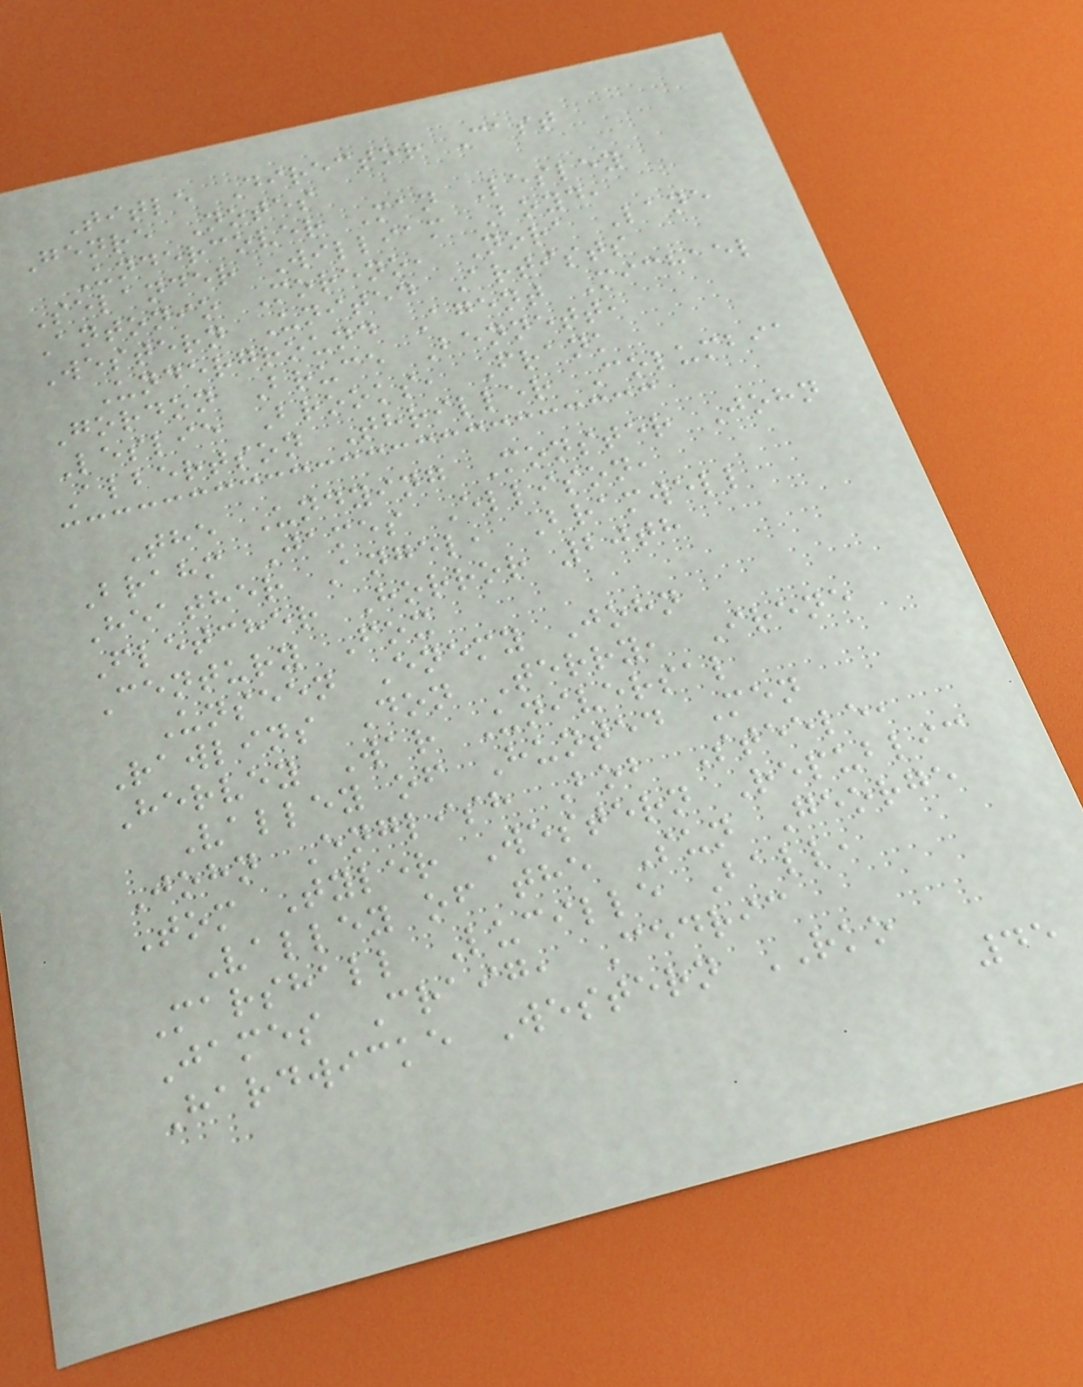Title Director Cast
Genre Notes
Undercover Man Lesley
Selander William Boyd,
Antonio Moreno, Nora Lane
Western United Artists
Underground Agent Michael
Gordon Bruce Bennett,
Leslie Brooks, Frank
Albertson Thriller Columbia
The Undying Monster John
Brahm James Ellison,
Heather Angel, Bramwell
Fletcher Horror 20th
Century Fox
Unseen Enemy John
Rawlins Don Terry, Irene
Hervey War Universal
Valley of Hunted Men
John English Bob Steele,
Tom Tyler Western Republic
Valley of the Sun George
Marshall Lucille Ball,
James Craig, Cedric
Hardwicke Western RKO
45
